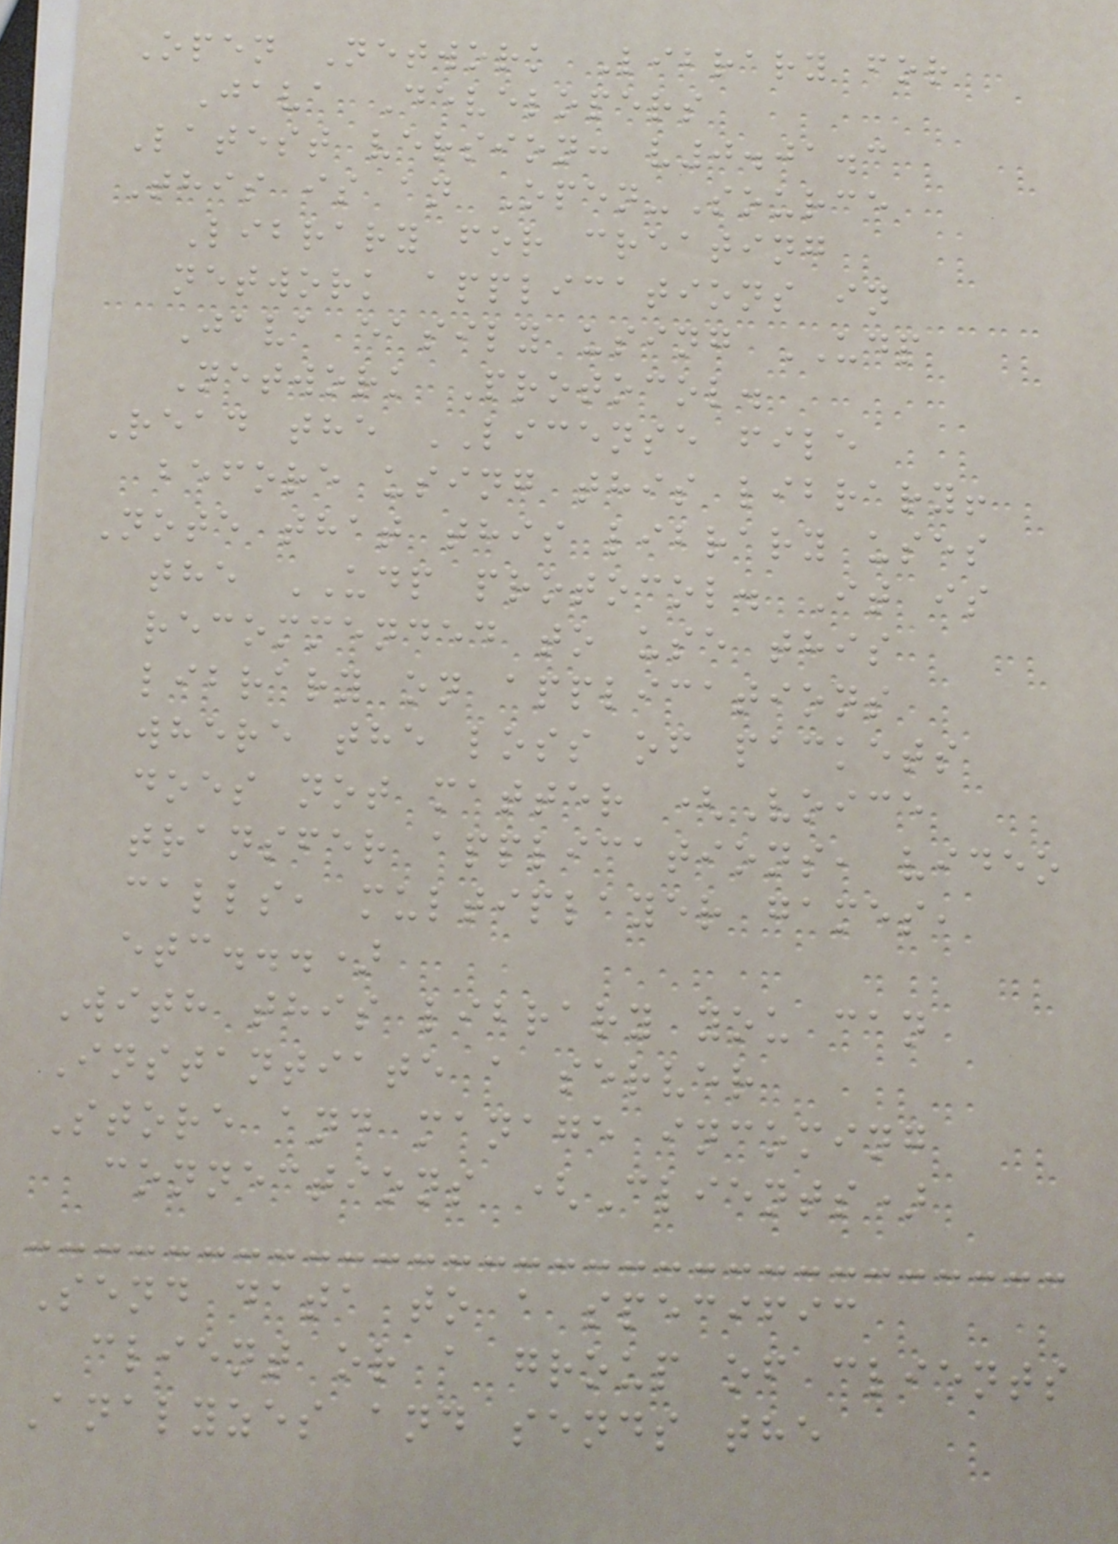Open Network Library for
Java Developers
Latest version: v0.01.3
This is an Open-Source
Library for creating
network applications in
Java easily using UDP
Network Protocol.
Read the LICENSE file
before using this library!
Note that this library uses
the UDP protocol. It is
recommended to use this
library on applications
where the loss of packets
does not matter (Voice
transfer applications, video
calls, multiplayer games,
etc...)
With this library you can
Instantiate a server
Store and manage incoming
connections (Clients)
Send data to a specific
client or a group of clients
Analyzes and sends the
